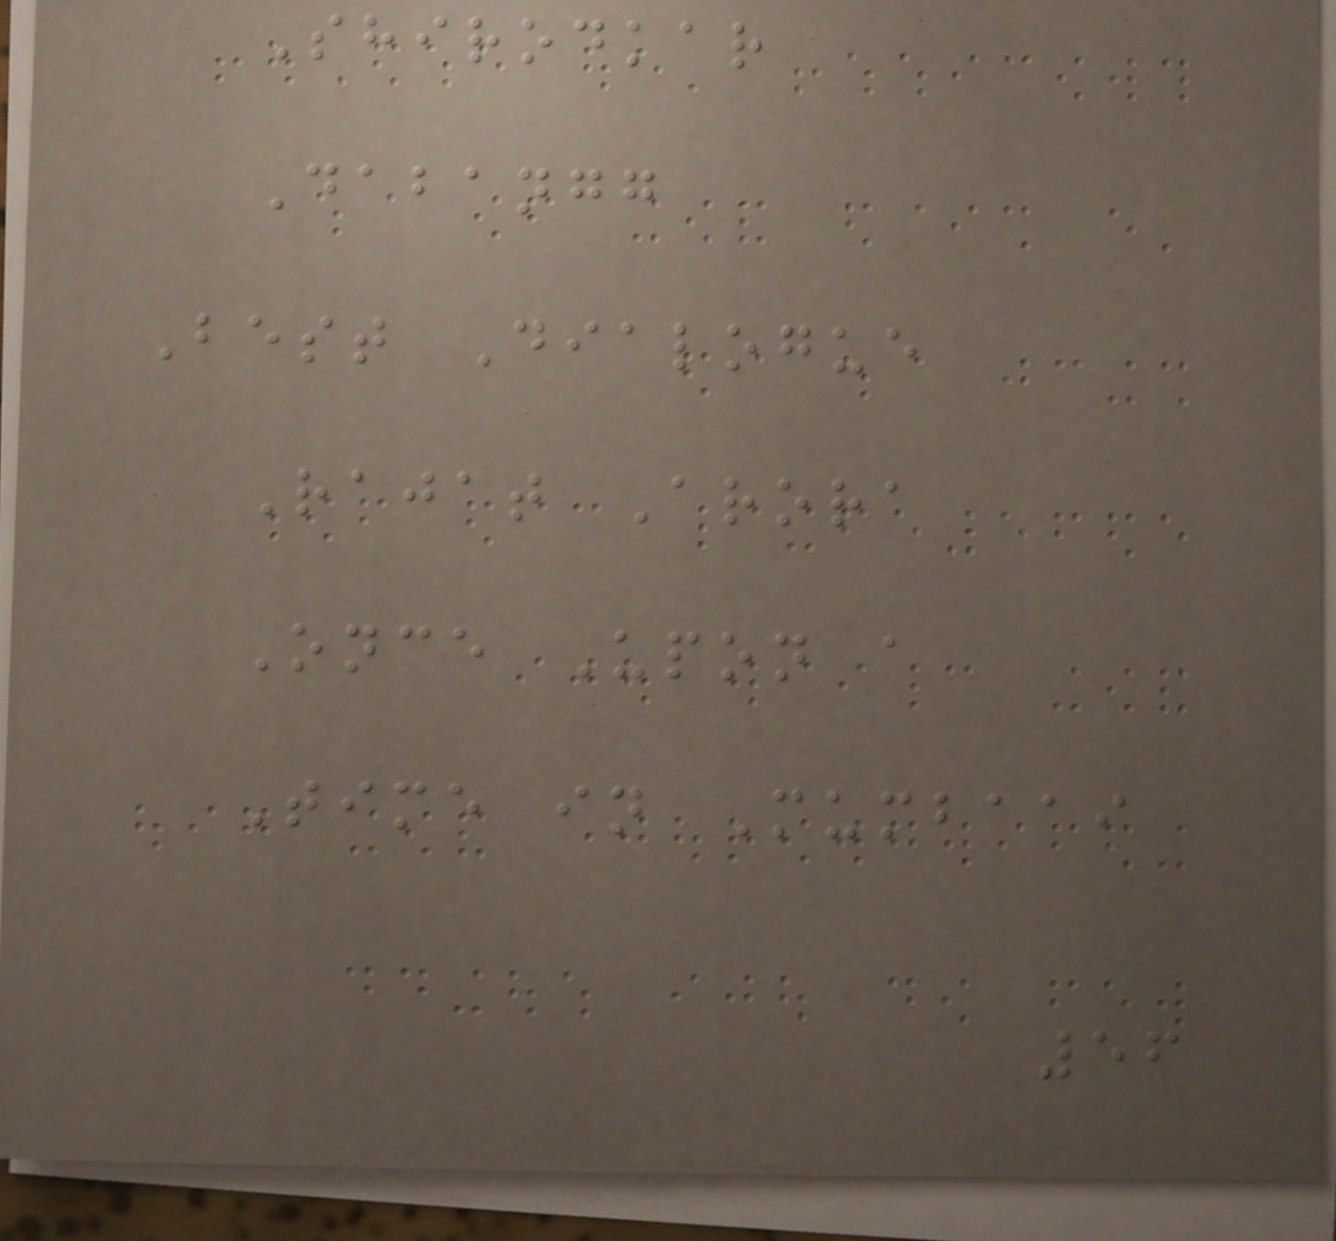Shirodkar
Dabangg
Best Dialogue
Rajat Arora
Once Upon a
Time in Mumbaai
56
